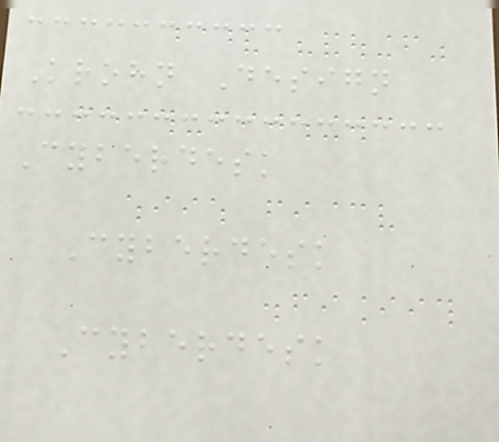Krohn Design
Cyberdesk
Cyberdesk
Cyberdesk
